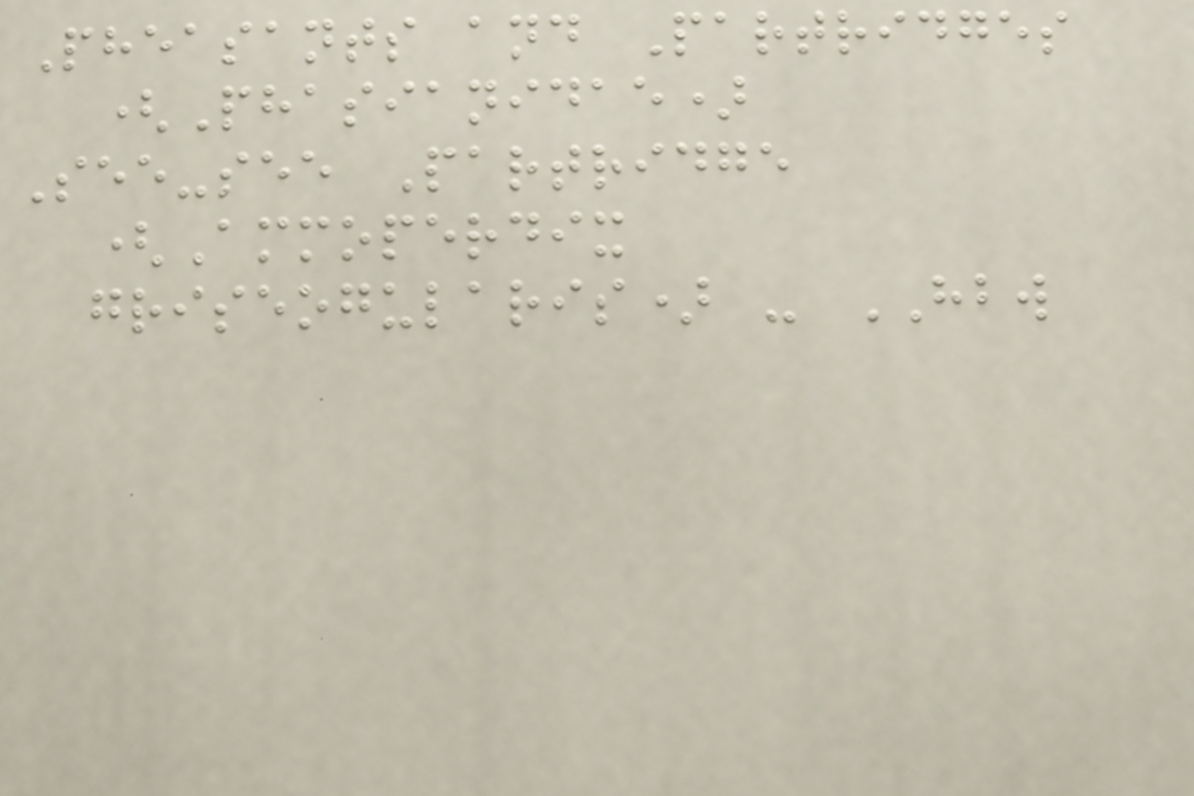Pheasants and Partridges
(Phasianidae)
See-see Partridge
(Ammoperdix
griseogularis) - HBW
